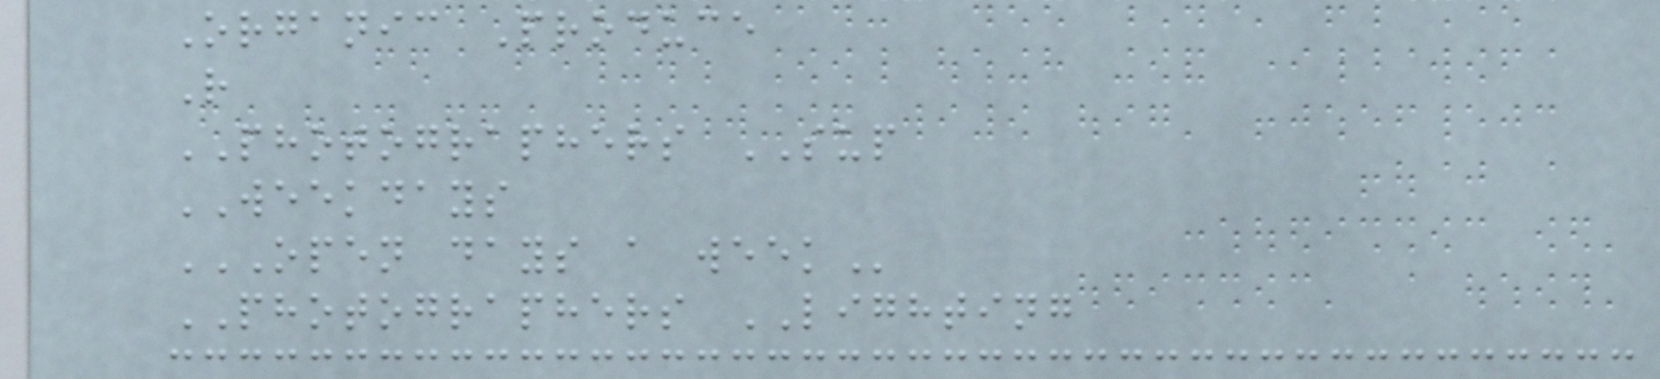Organic Produce
R
PHOTOGRAPHERS SUP
WEEKDAYS
OPEN DAYS A WEEK
PHOTOGRAPHERS LIGHTING
